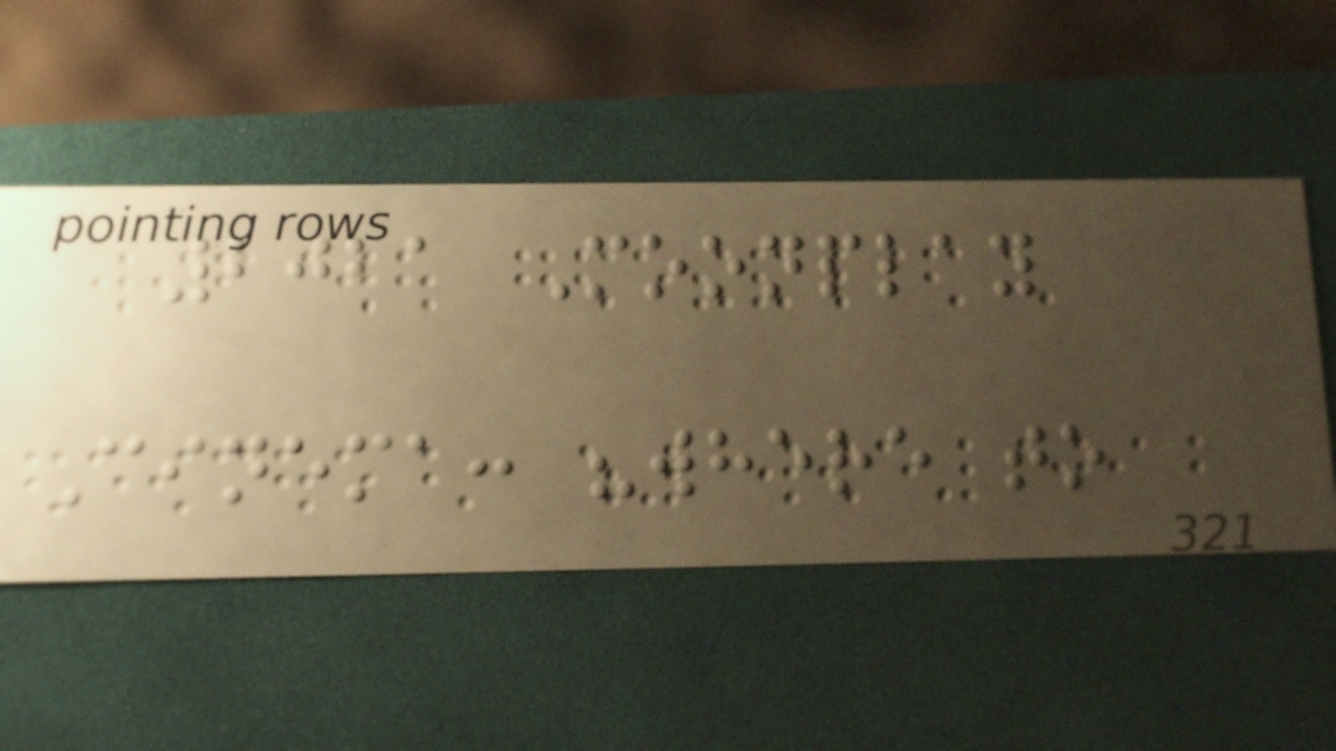2021 Moonplay
Cinema: "where to
